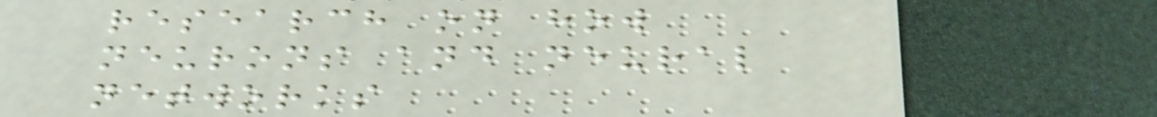research on how
neurons and neural
networks
